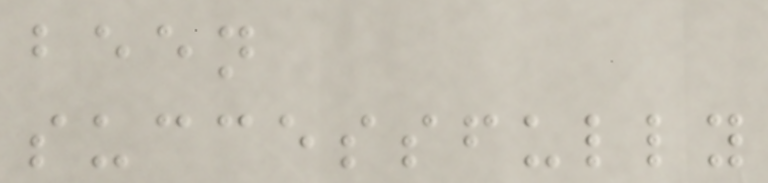been
successfully
